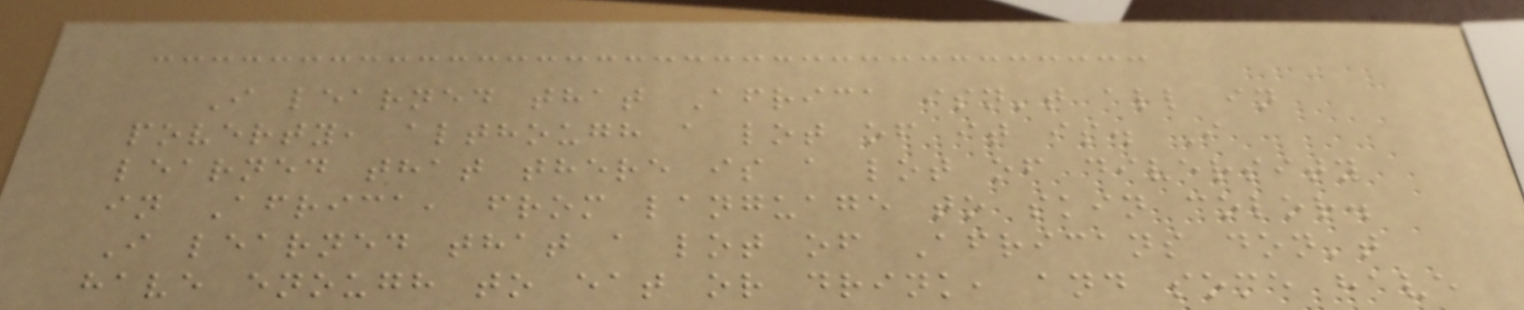I learned that Africa isn't all in
poverty, although a lot of it is. I
learned that there is a lot of diversity
in Africa, from language to skin color.
I learned that a lot of Africans don't
have enough to eat or drink, and some have
